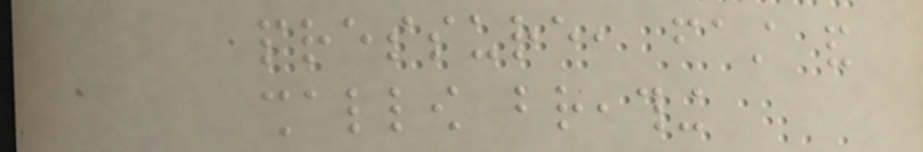pressure, fast and
shallow breathing
